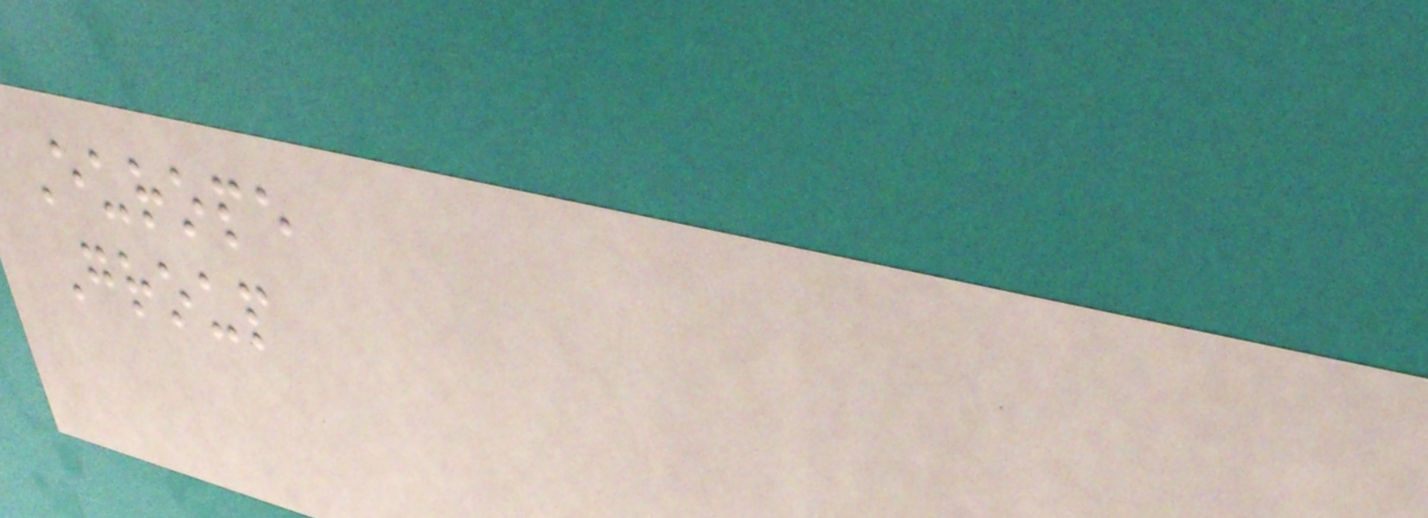Europe
Group
